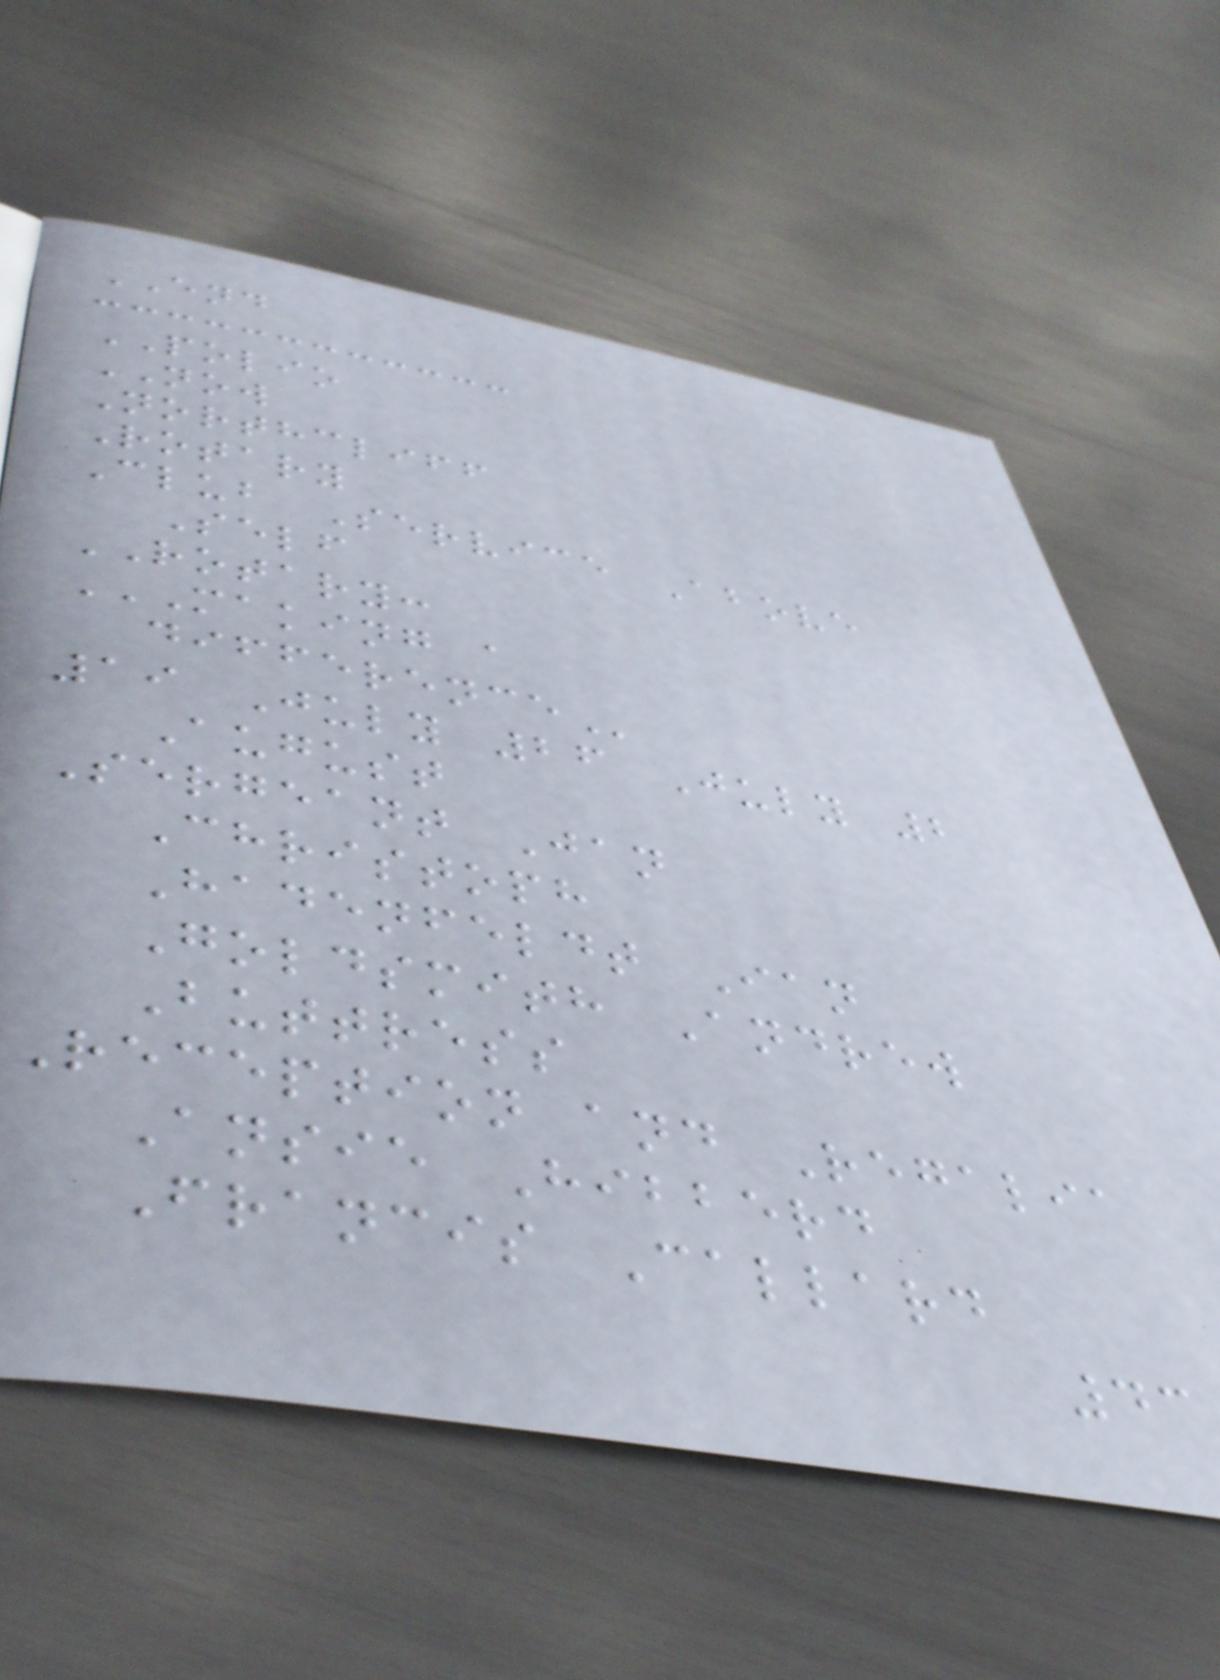END
POLIO
NOW
Northcliff
Rotary
Club Service Above
Self
ROTARY:
MAKING A
DIFFERENCE
19 July 26 July 2
August
Sergeant Jan
Christoph
Hadenfeldt Ian
Goldsmith Andrew
Buttress
Reception and Regalia
Ansie Hibberd
Francis Callard
43
